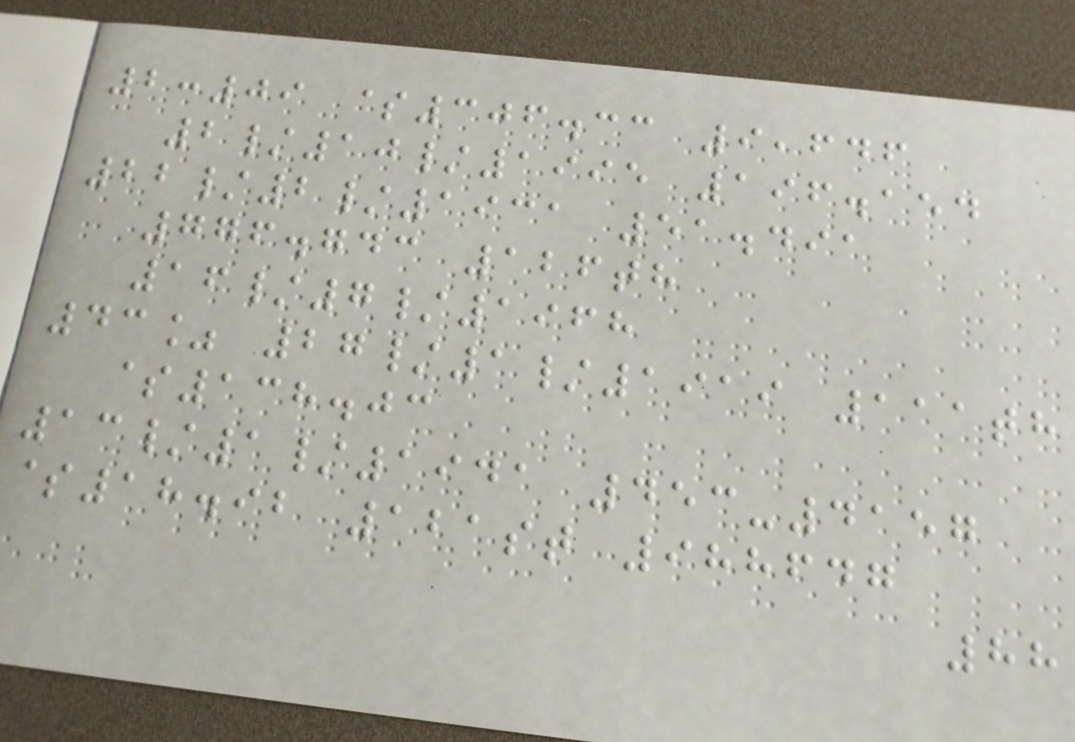2:09 $306.33 9,646
2/10/1995 196.154
22/2/1931 51.491
776.743 126th
16/7/1968
43% 27/1/1919 111th
$138.03
13/1/1941 453-4157
$18.92 121st 988647
88
